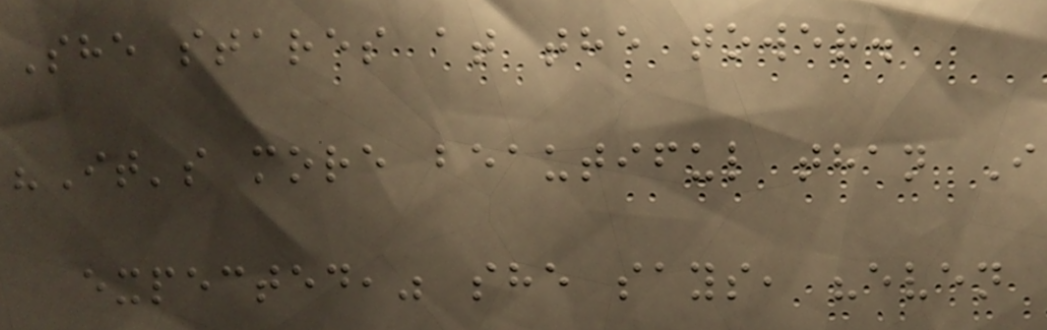She stares at the tower.
"It's more beautiful than I
expected," she says, "even
